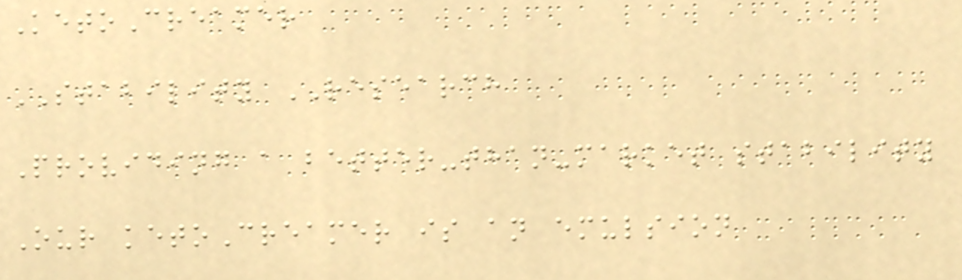KetoCreamer
STABILITY RESEARCH
Providing a better-than-market stability
Our ketoCreamer is an emulsion
